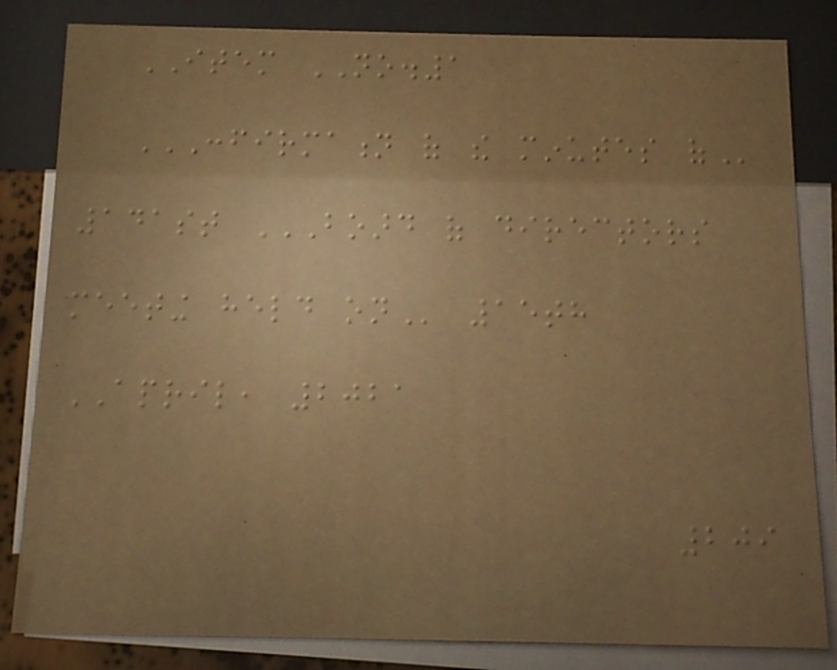ITEM NO.1
CONFIRMATION OF THE MINUTES OF
141st BOARD OF DIRECTORS
MEETING HELD ON 15th
APRIL, 2021
209
